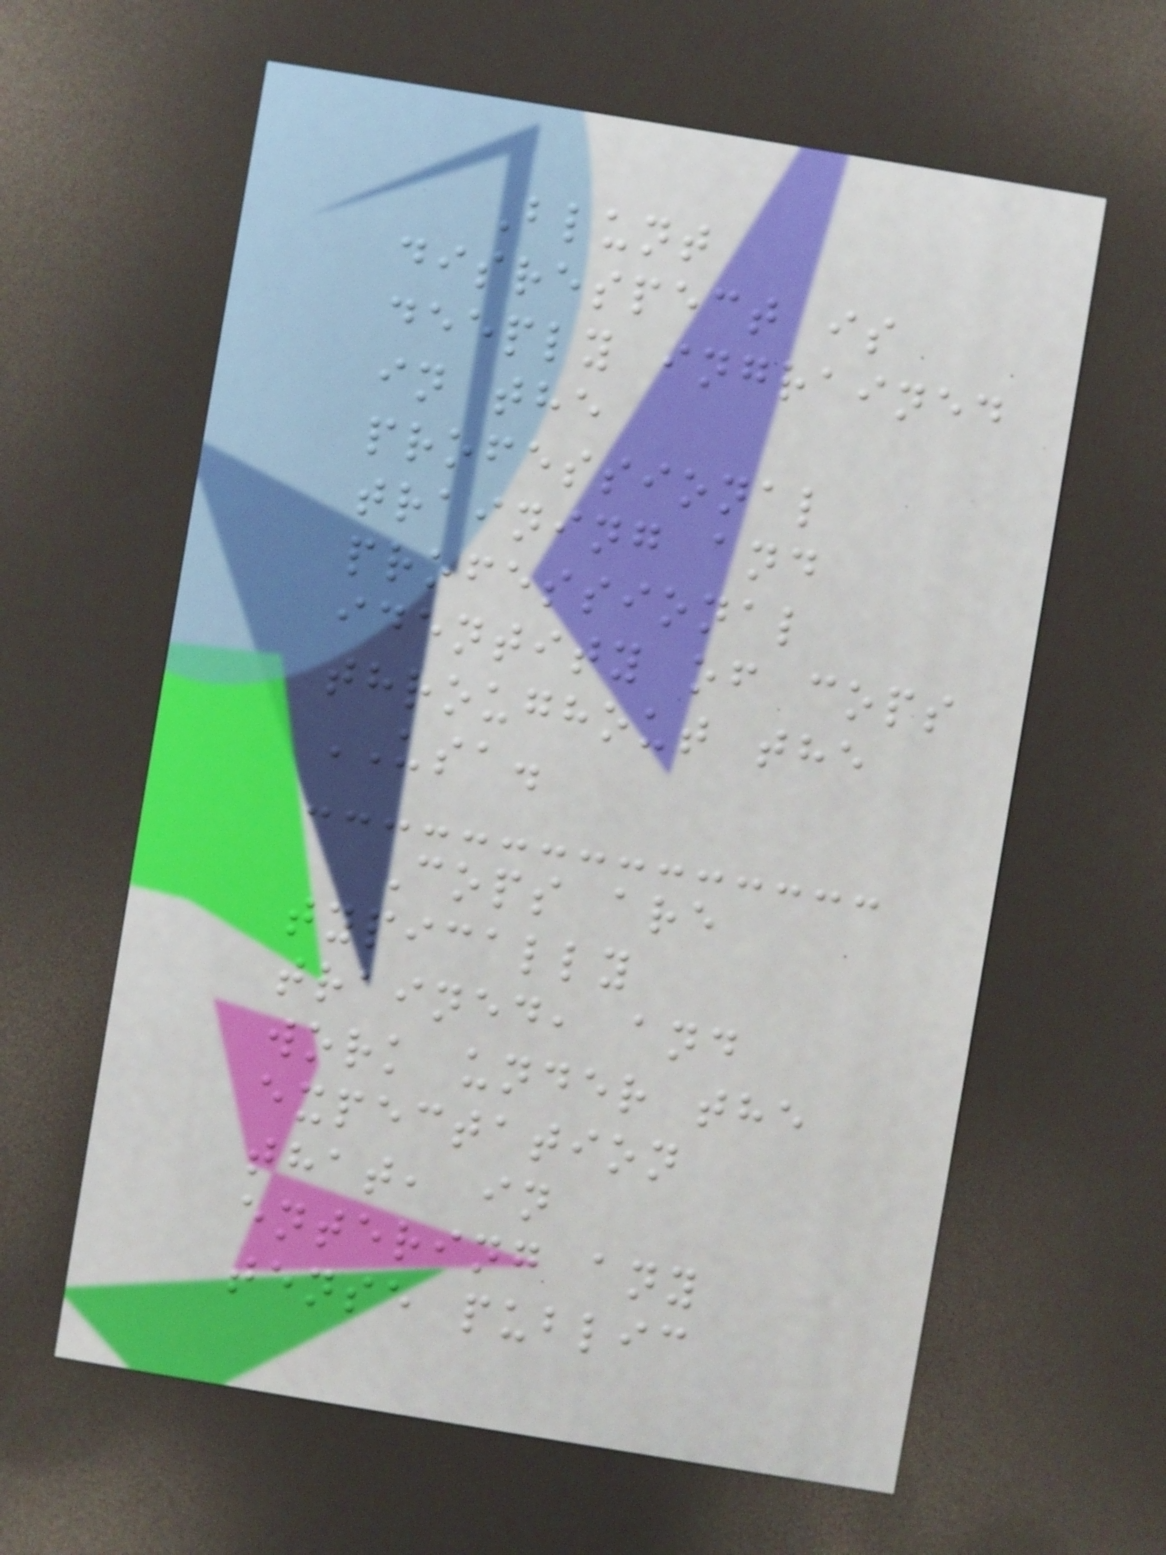Blunt
disrespect is
deeply ingrained
in the
professional
training and
professional
identity of cops
throughout the
USA.
Cops are
typically
trained, and
work under the
expectation
that, in
entering any
tense public
